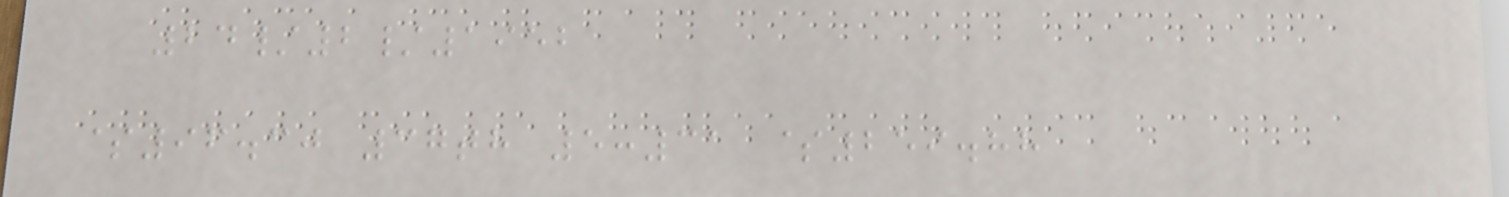24/2/1952
$96.30 37th 5:31 $259.88
